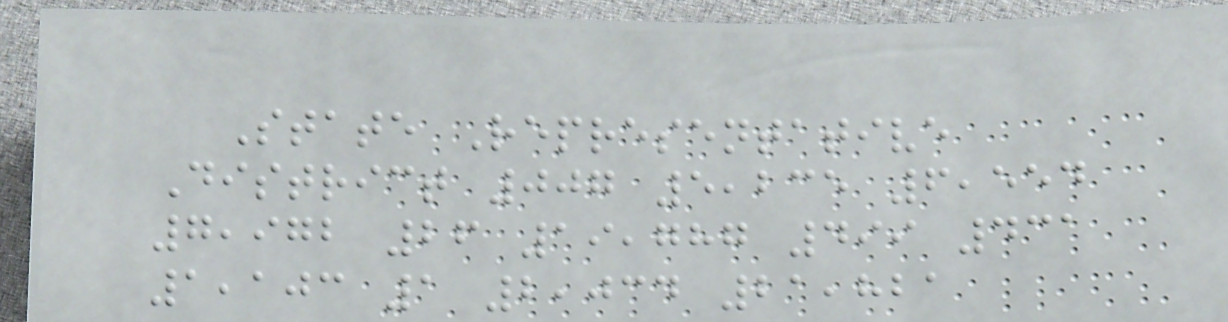State Representative
District 007 5,235 6,554
7,972 26 19,787 499 431
1,103 1 2,034 21,821
